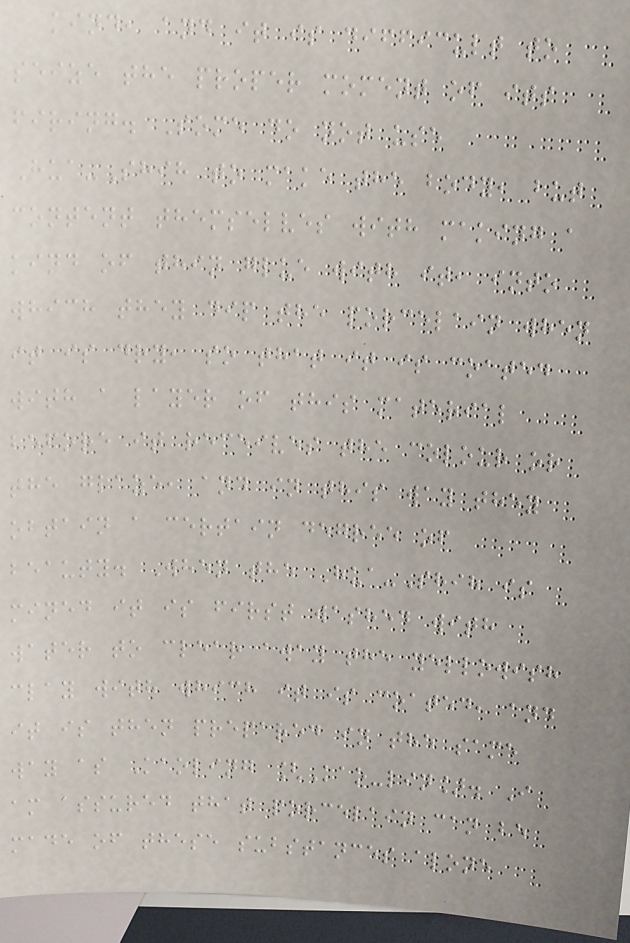kind, and it is difficult to
seize the proper moment of its
firing. Some do not use
Hua-Shih to make the body, but
content themselves with making a
kind of thin glue with it, into
which they dip the porcelain when
it is dry, so that it is coated
with a layer of this material
before it receives the colour or
the glaze, and in this way they
obtain a certain degree of
beauty. When the Hua-Shih is
mined it is first washed with
water to clear away the yellowish
clay with which it is coated, and
it is then prepared in the same
way as Kaoling [Kao-lin]. I
am assured that porcelain can be
made of these substances alone
